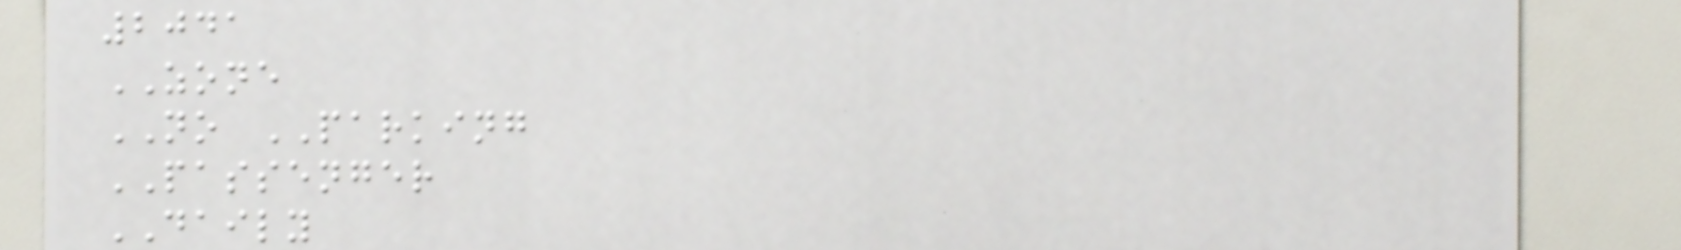2041
ZONE
NO PARKING
PASSENGER
DAILY
